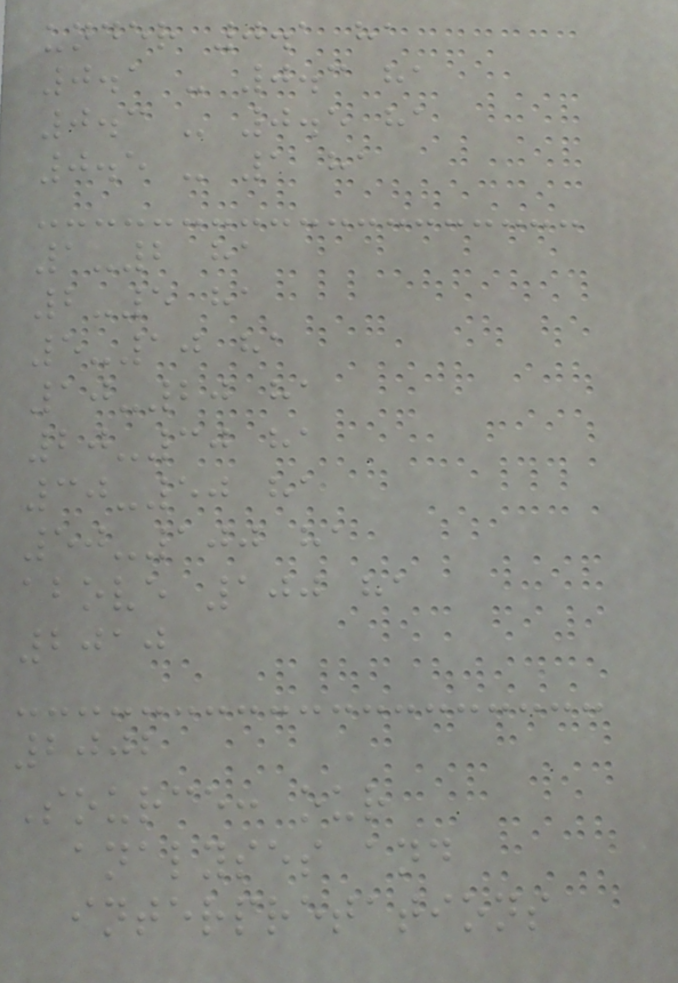under 0.1 ha
0.1 - 0.3 ha
0.3 - 0.5 ha
0.5 - 1 ha
1-2 ha
2-5 ha
5-10 ha
10-20 ha
20-30 ha
30-50 ha
50-100 ha
above 100 ha
2010
2002
Source: our
analyses and
interpretations
